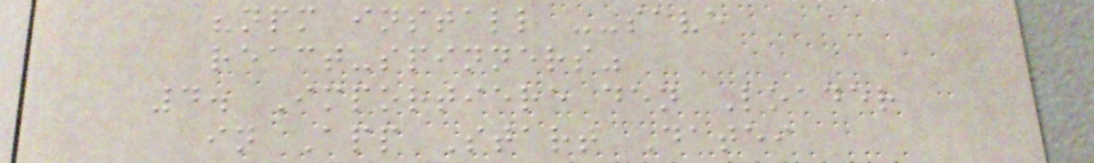"npm install --save
react-spinners"
4. Importiere den Loader
in App Start Datei
